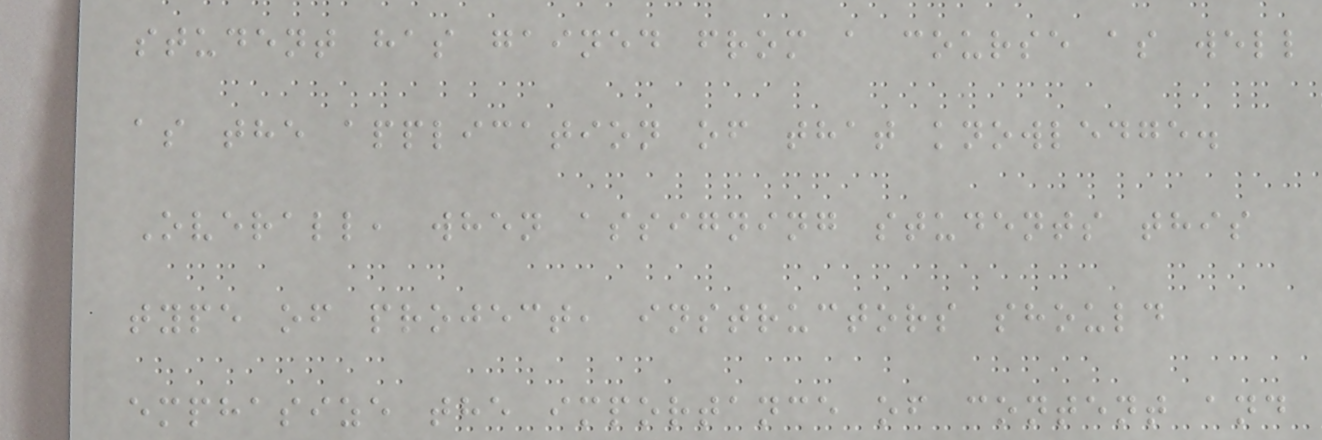student has gained from a course as well
as the application of that knowledge.
Overall, when assigning students this
type of project, instructors should
emphasize the importance of content and
